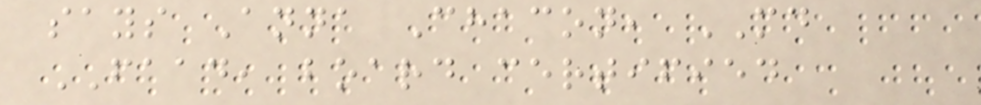says Anna Chacon, MD
FAAD, board certified
